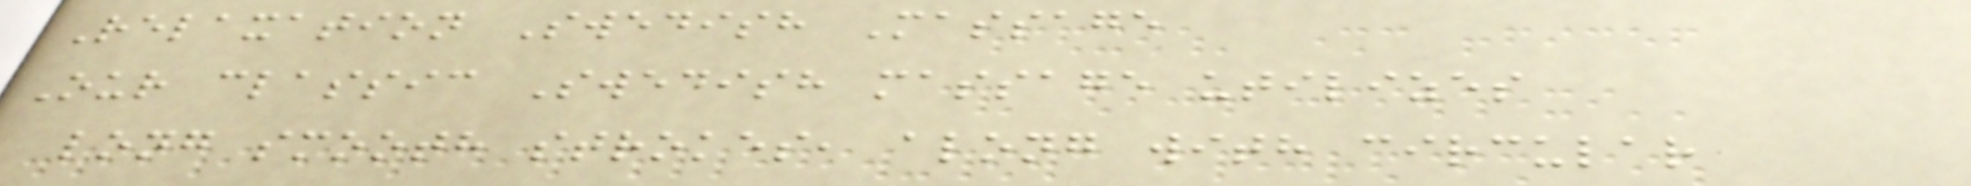Relaxation Swedish Massage
Our classic Swedish massage utilizes
long smooth strokes, along with circular
